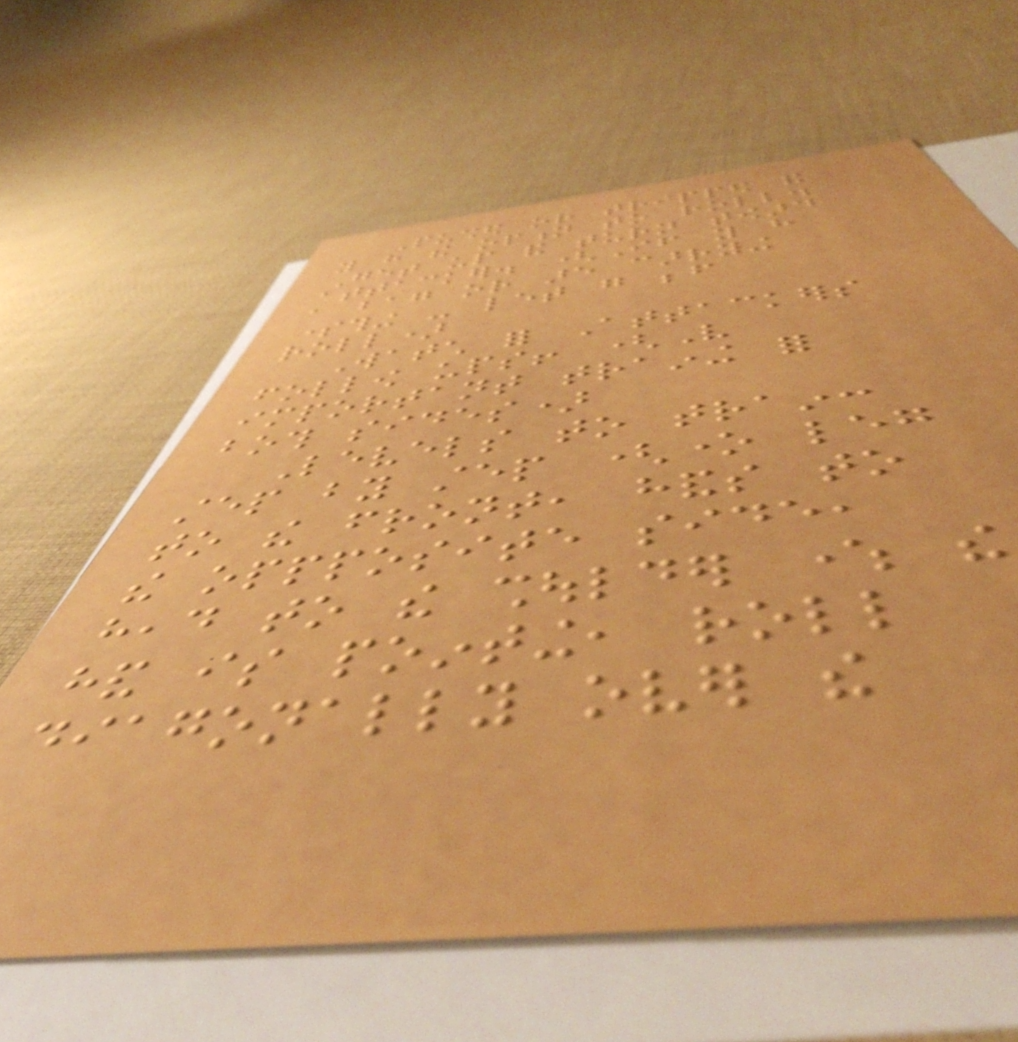Pushed or tripped and
you have the option to roll.
Get up and turn toward
attacker. (If you have
a bag or are carrying
something - let go before
roll)
Watch for Attackers
follow ups! (Very
important training for
both sides)
Levels to train:
step by step (one leg
to the front, hands to
the oppposite side,
head to the shoulder where the
hand is pointing, roll
diagonally over the
